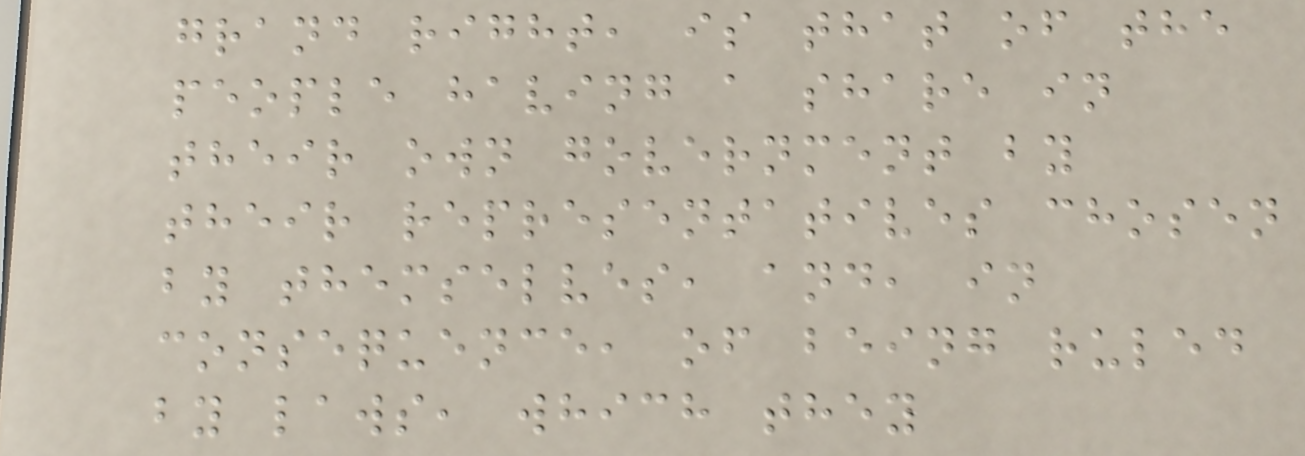grand right, is that of the
people having a share in
their own government by
their representatives chosen
by themselves, and, in
consequence, of being ruled
by laws, which they
